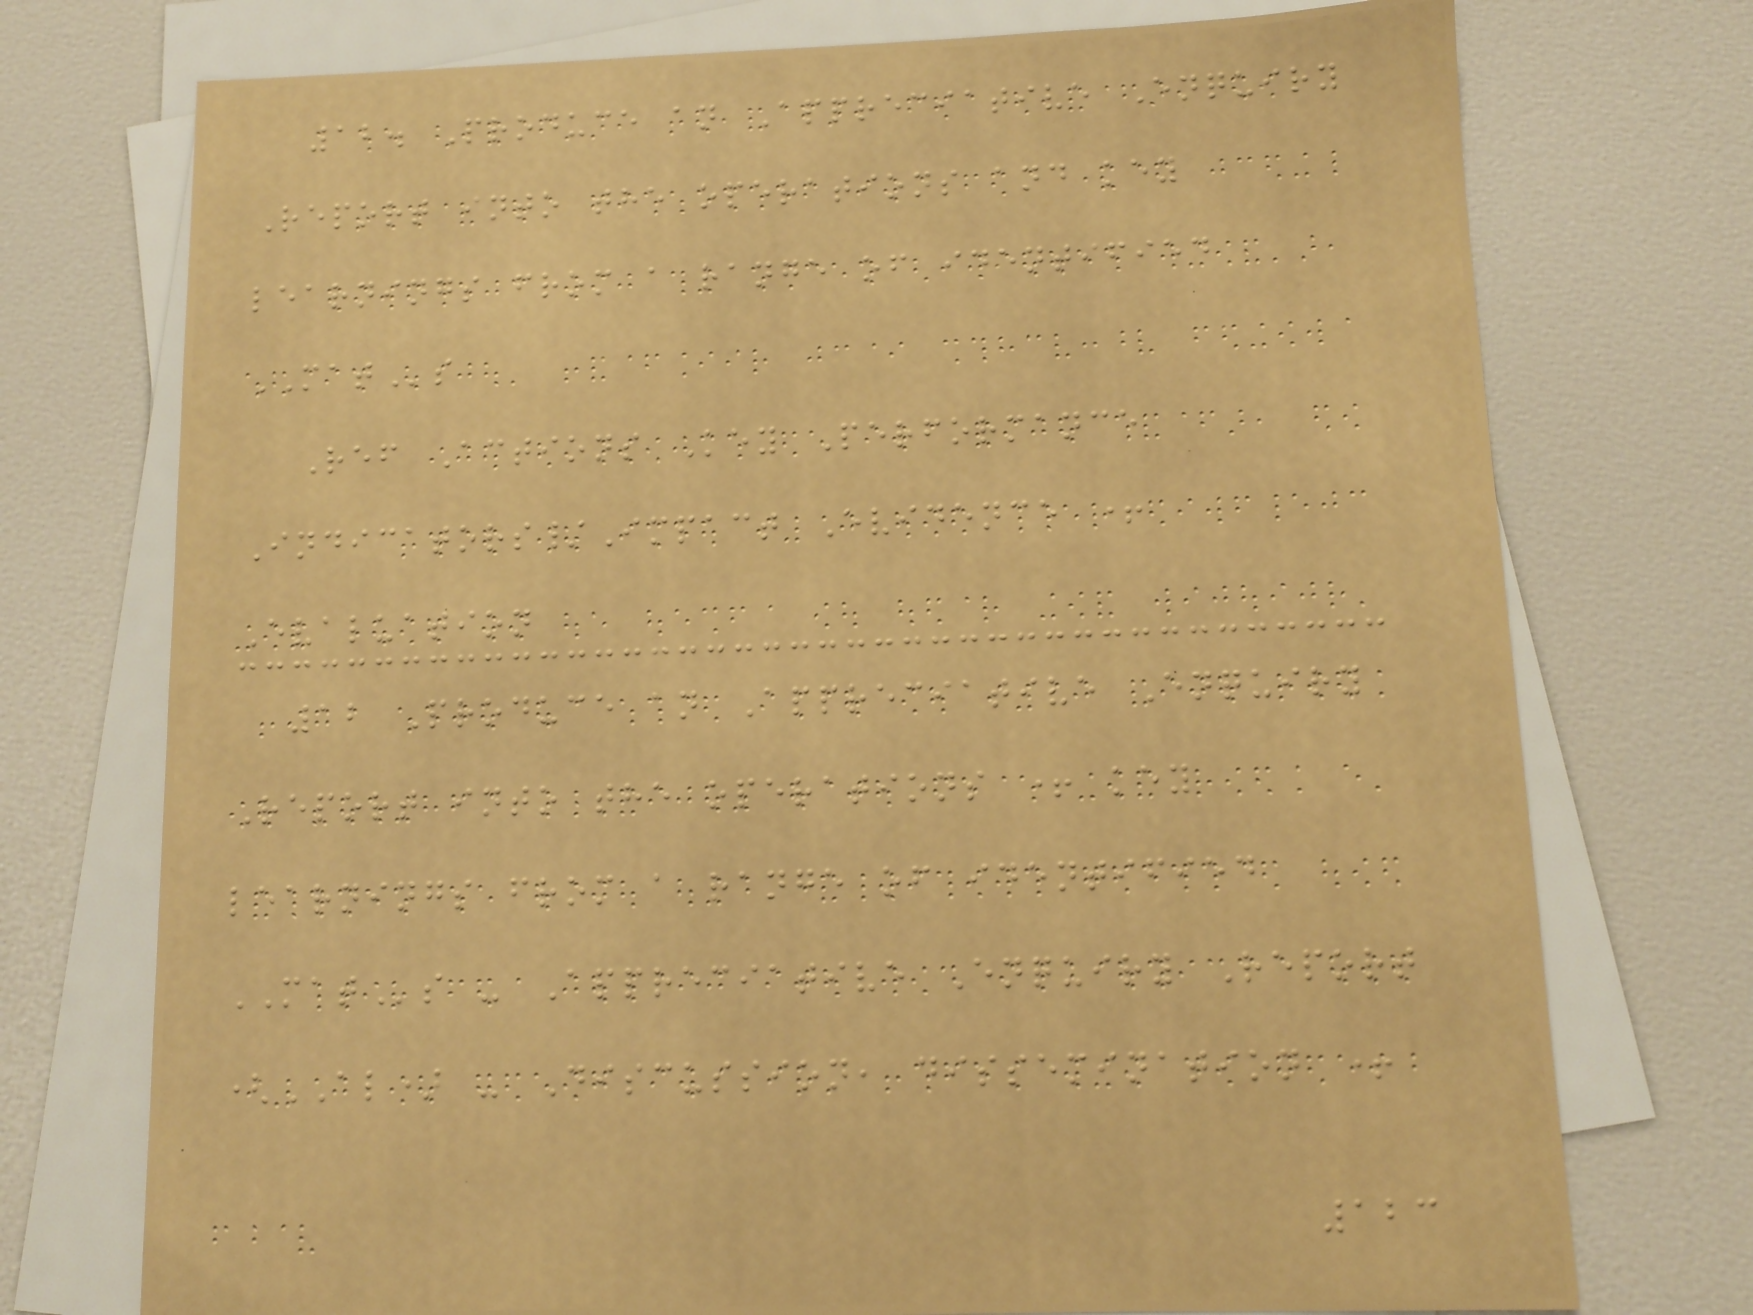12. Produce an Appreciative Enquiry
Report into the operations and key
learnings from a range of identified
MATs
Ref Actions Key Performance
Indicators/Impact Evidence +
Evaluation
12 Produce an Appreciative Enquiry
Report into the operations + key
learnings from a range of identified
MATs - Appreciative Enquiry Report
(AL) - Discussion, dissemination +
123
